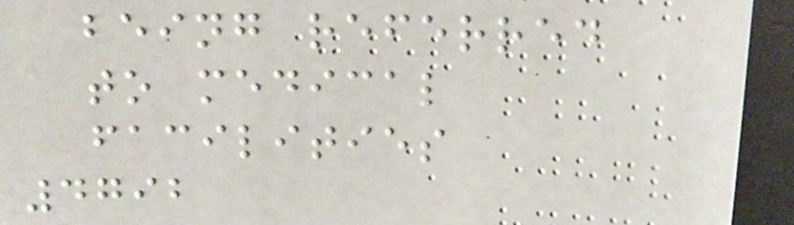being referred
to medical
facilities
4792
